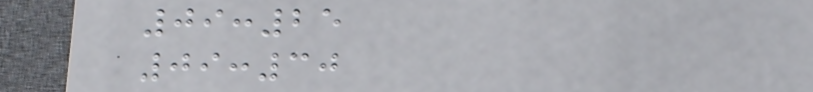09:25
09:30
